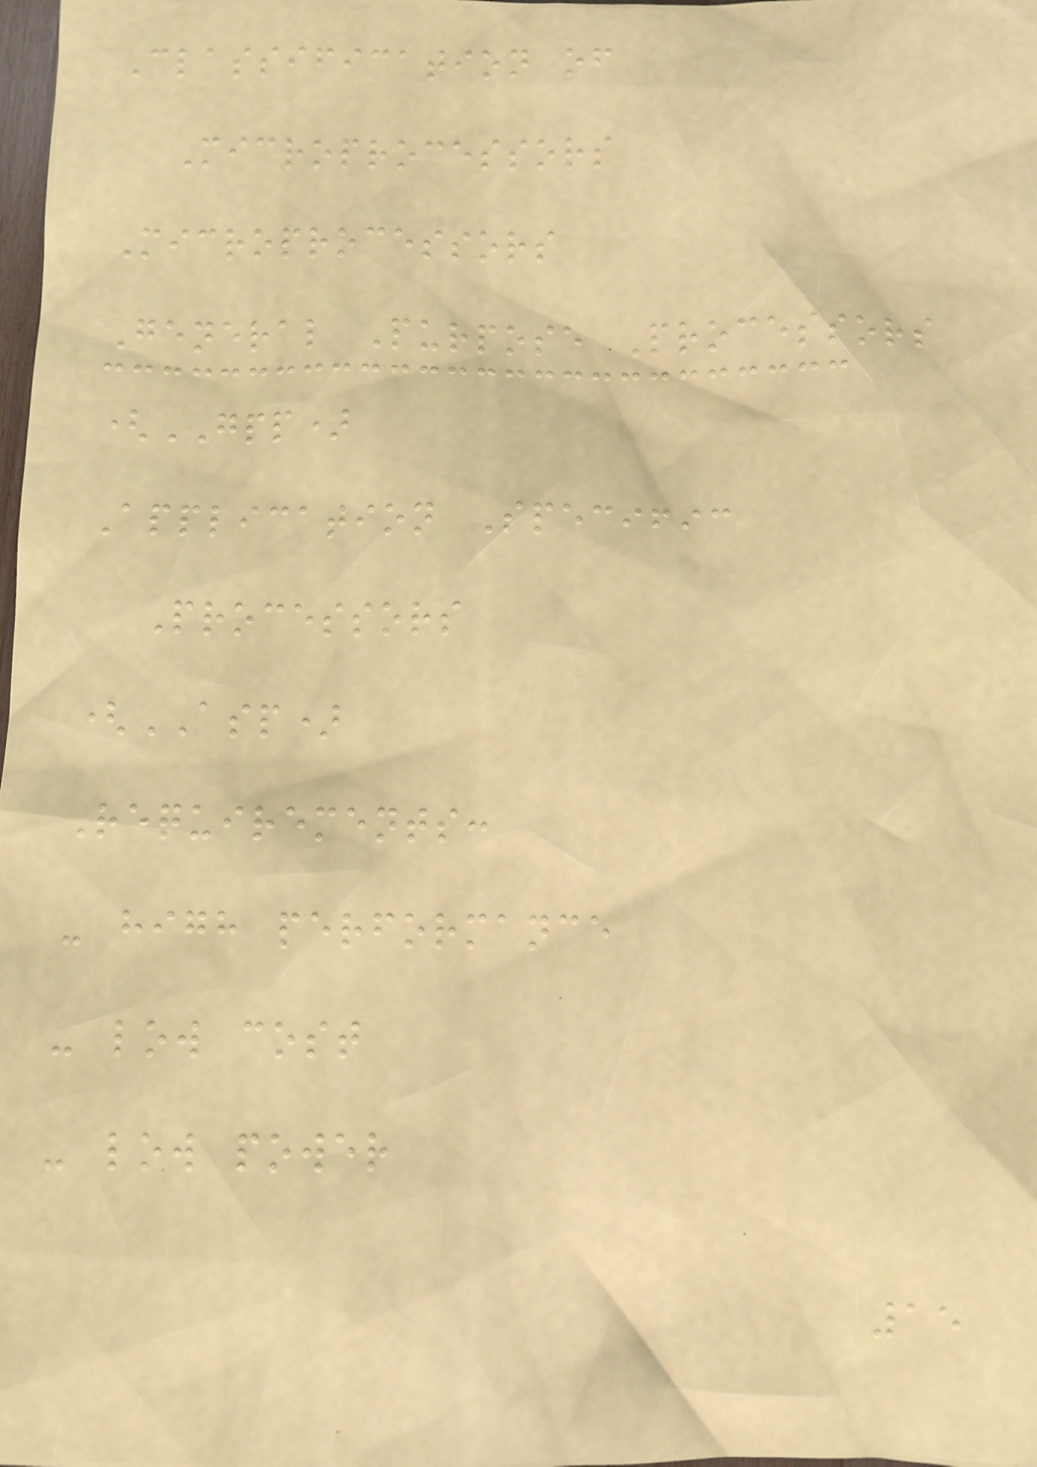Classification of
Microprocessors
Microprocessors
General Purpose Processors
(GPP)
Application Specific
Processors
(ASP)
Requirements:
- high performance
- low cost
- low power
15
